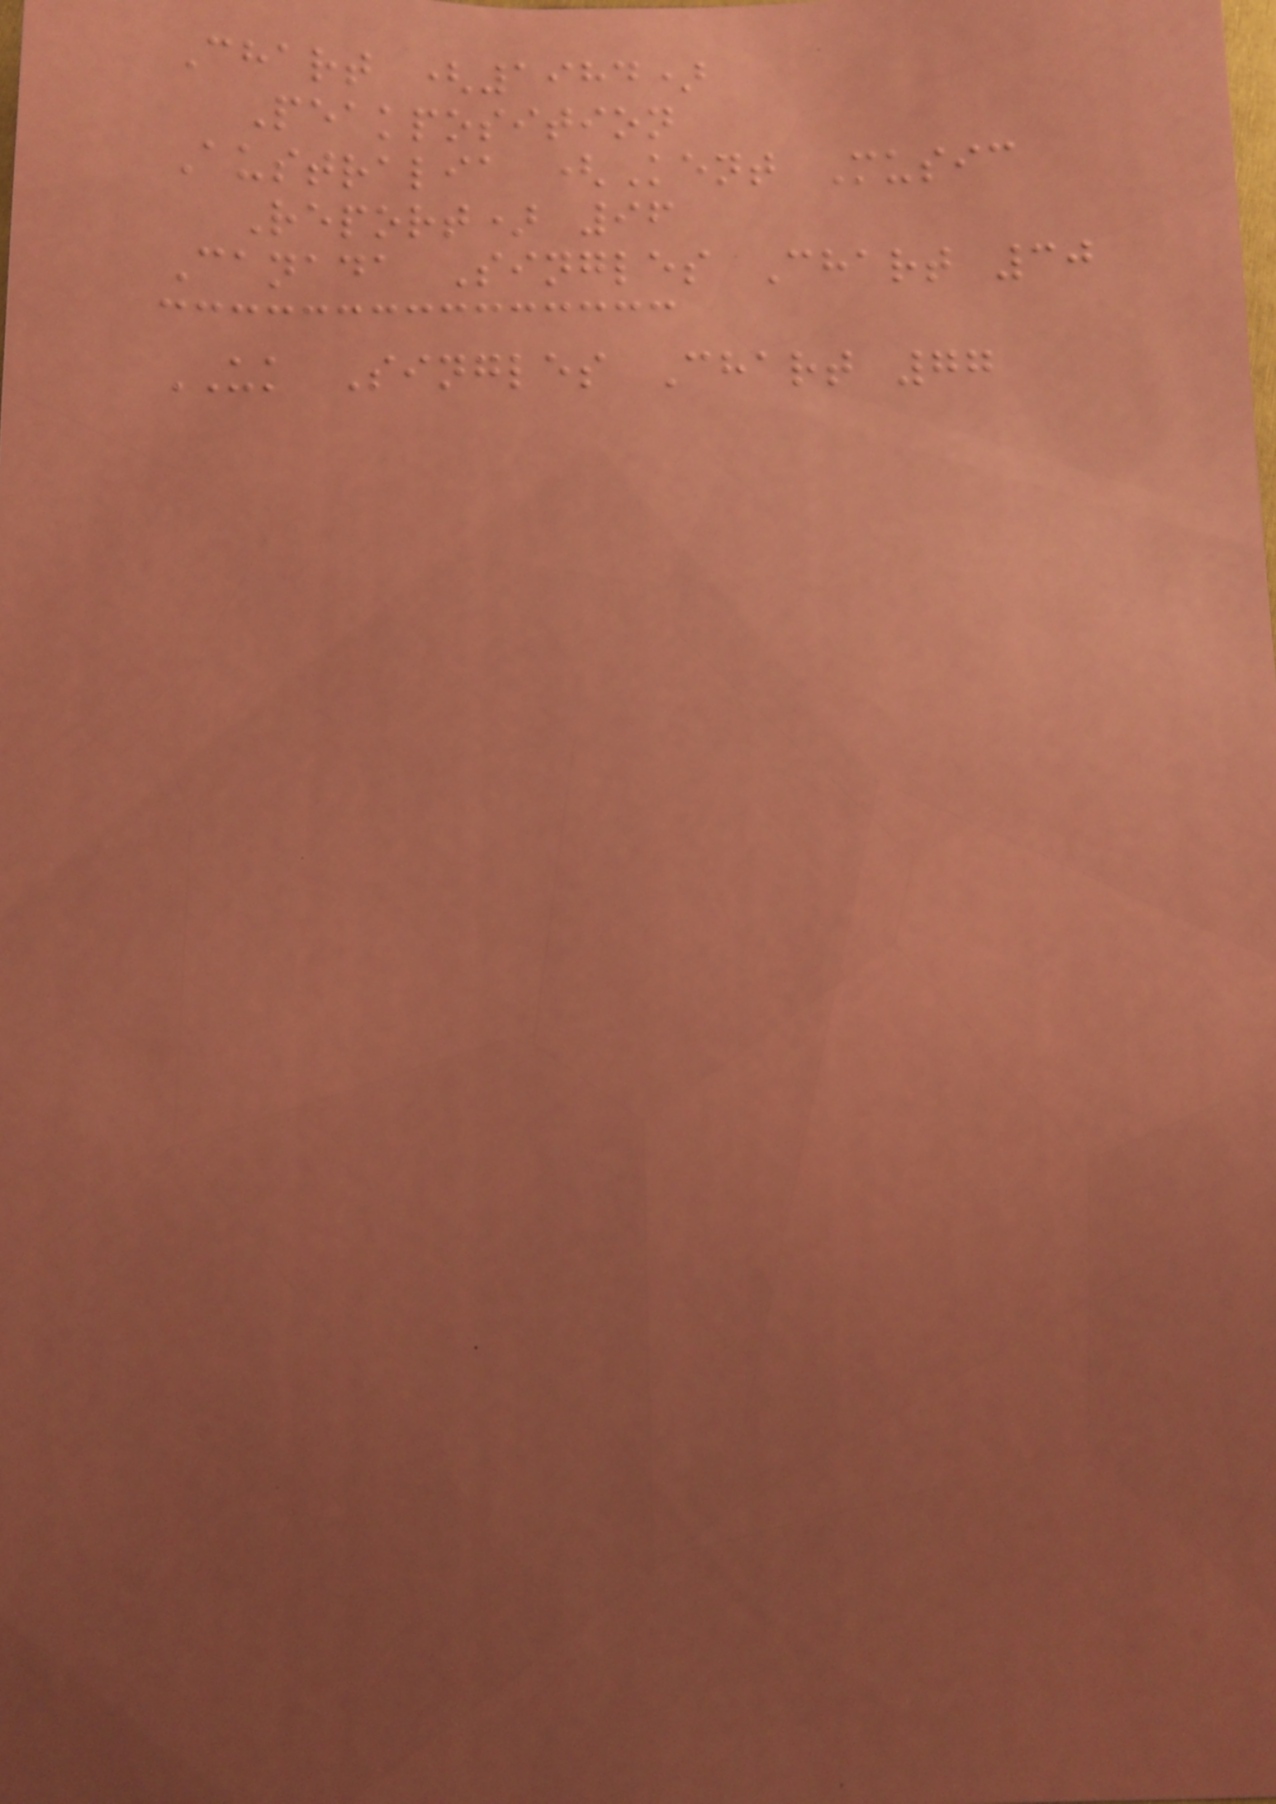Chart (1984)
Peakposition
Australia (Kent Music
Report) 96
Canada Singles Chart 30
UK Singles Chart 77
